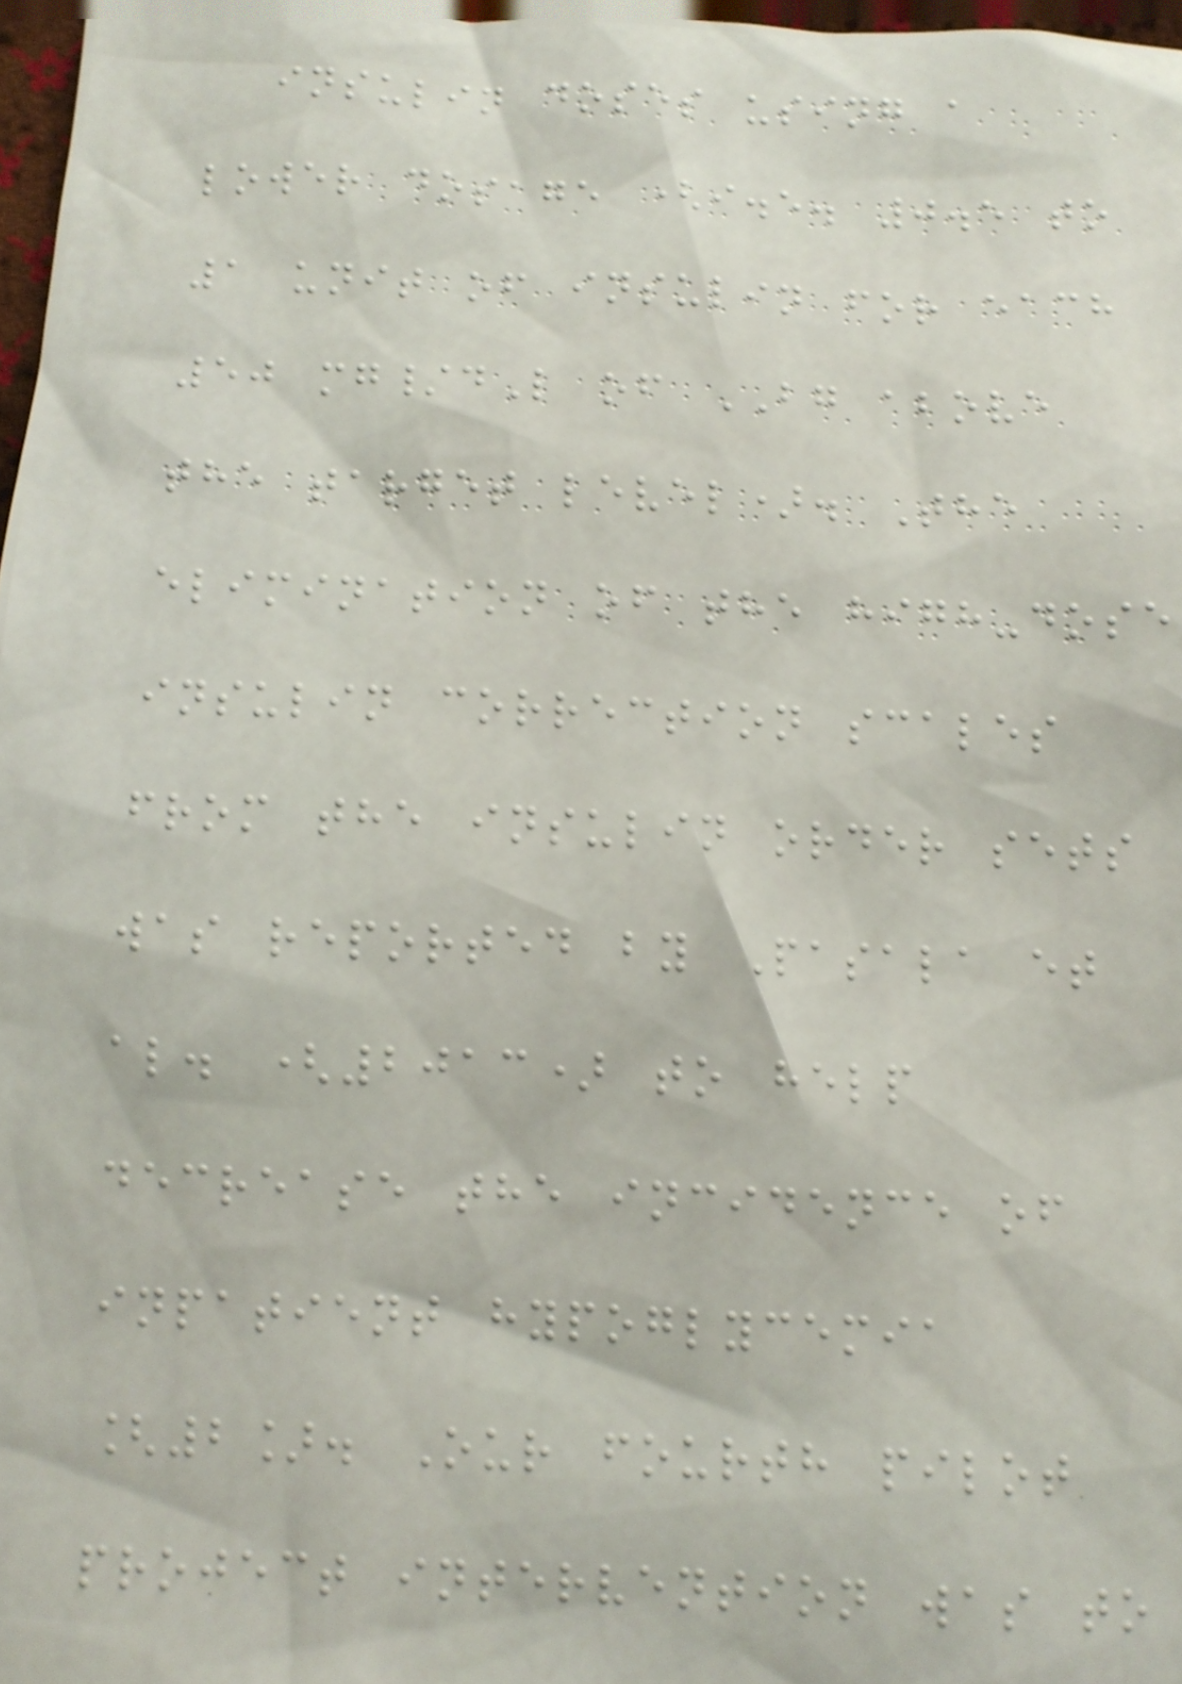insulin doses using a
lower dosage (i.e. 0.5 to
1 unit of insulin for each
50 mg/dL of BG above
the target level). The
elimination of the high-dose
insulin correction scales
from the insulin order sets
was reported by Pasala et
al. (2013) to help
decrease the incidence of
inpatient hypoglycemia
[2]. Our fourth pilot
project intervention was to
